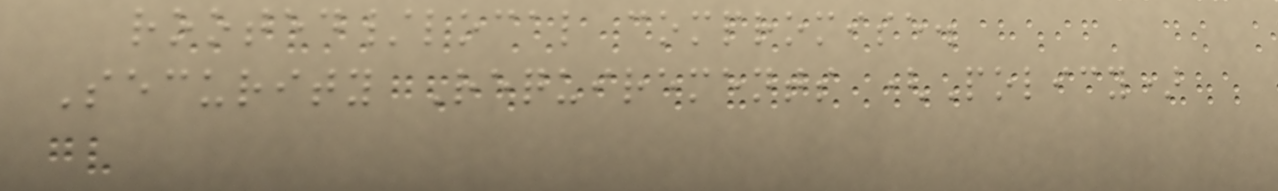rooted/local compromise.
Security Requirements (Policy)
